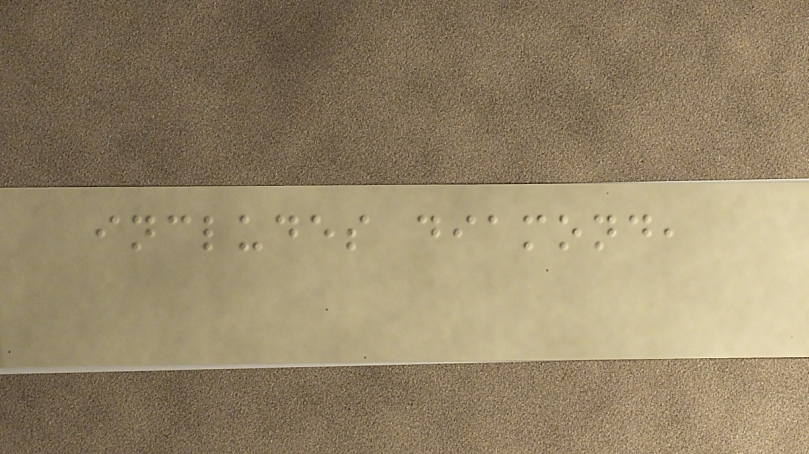includes diamond,
